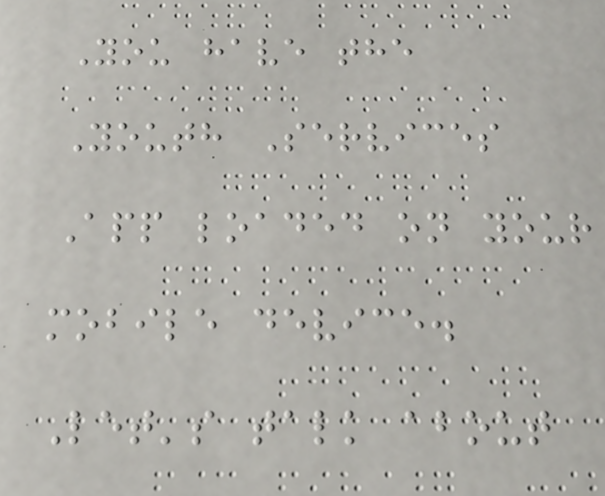You have the
Youth Services
App loaded on your
mobile device.
Let's talk about
